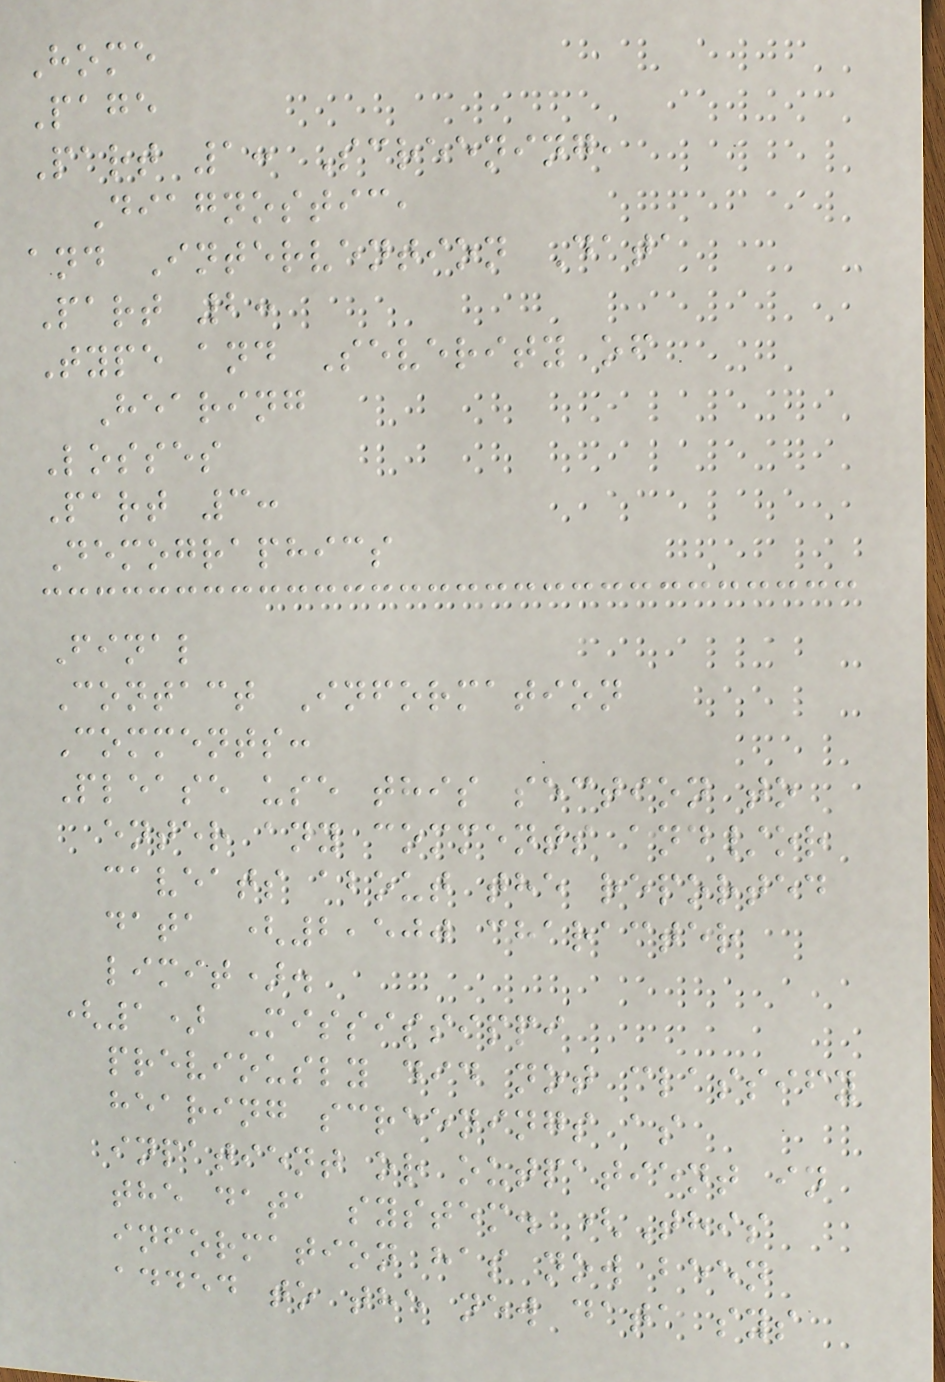Home
Page
Part 1: Screening,
Diagnostic,
and Intervention Data
Part 2:
Type and Severity of
Hearing
Losses
Part 3:
Demographics
Final
Contact Information
Comments:
Please use this section to
enter any comments and/or
caveats about the reported
data (2,500 character
limit).
(1) Mississippi
previously did not classify
hearing screenings as
inpatient or outpatient in
the data system. (This
information has now been
added to the new data sys
